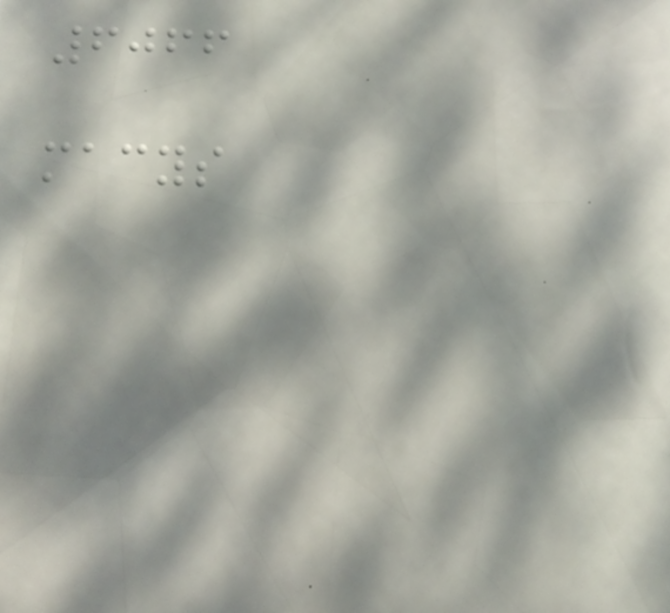6066
macys
